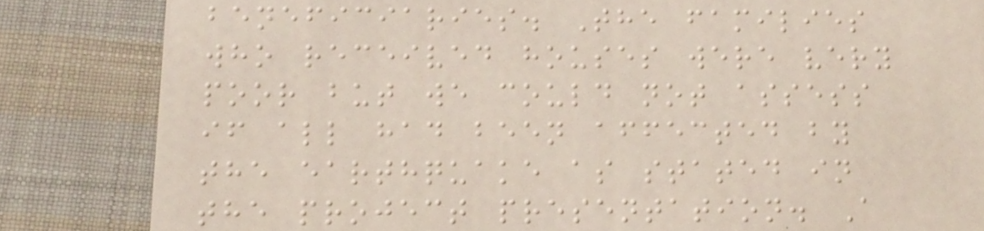beneficiaries. The families
who received houses were very
poor but we could not assess
if all had been affected by
the earthquake as stated in
the project presentation. A
